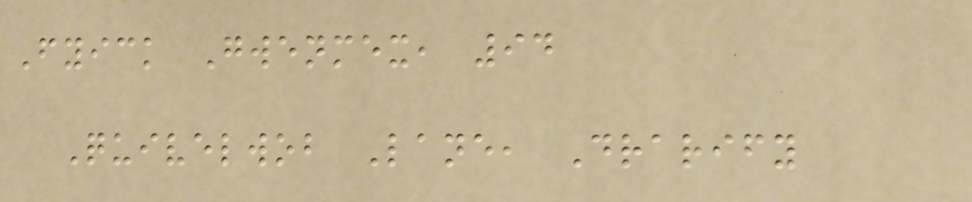Fyick Gwenmex, 94
Quivelwob Lane, Drarify
